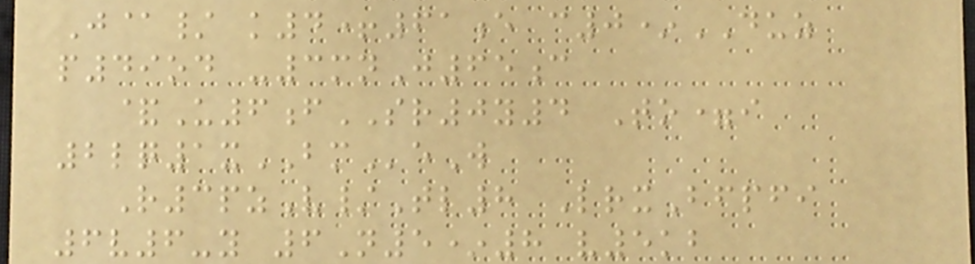J@/ k4+61e c0*DUZ
p49od -3mnJ65c
&U6fSR0y4 To=i
2lq1xBMeW
R3pzV/Tl8 LrxBfpfi
6v6-y 6N5*8 v5kb
